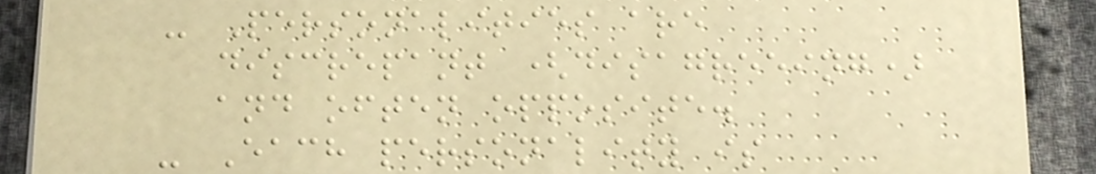- Personalities are
discrepant (disagreeing)
and often opposite.
- Each personality is
